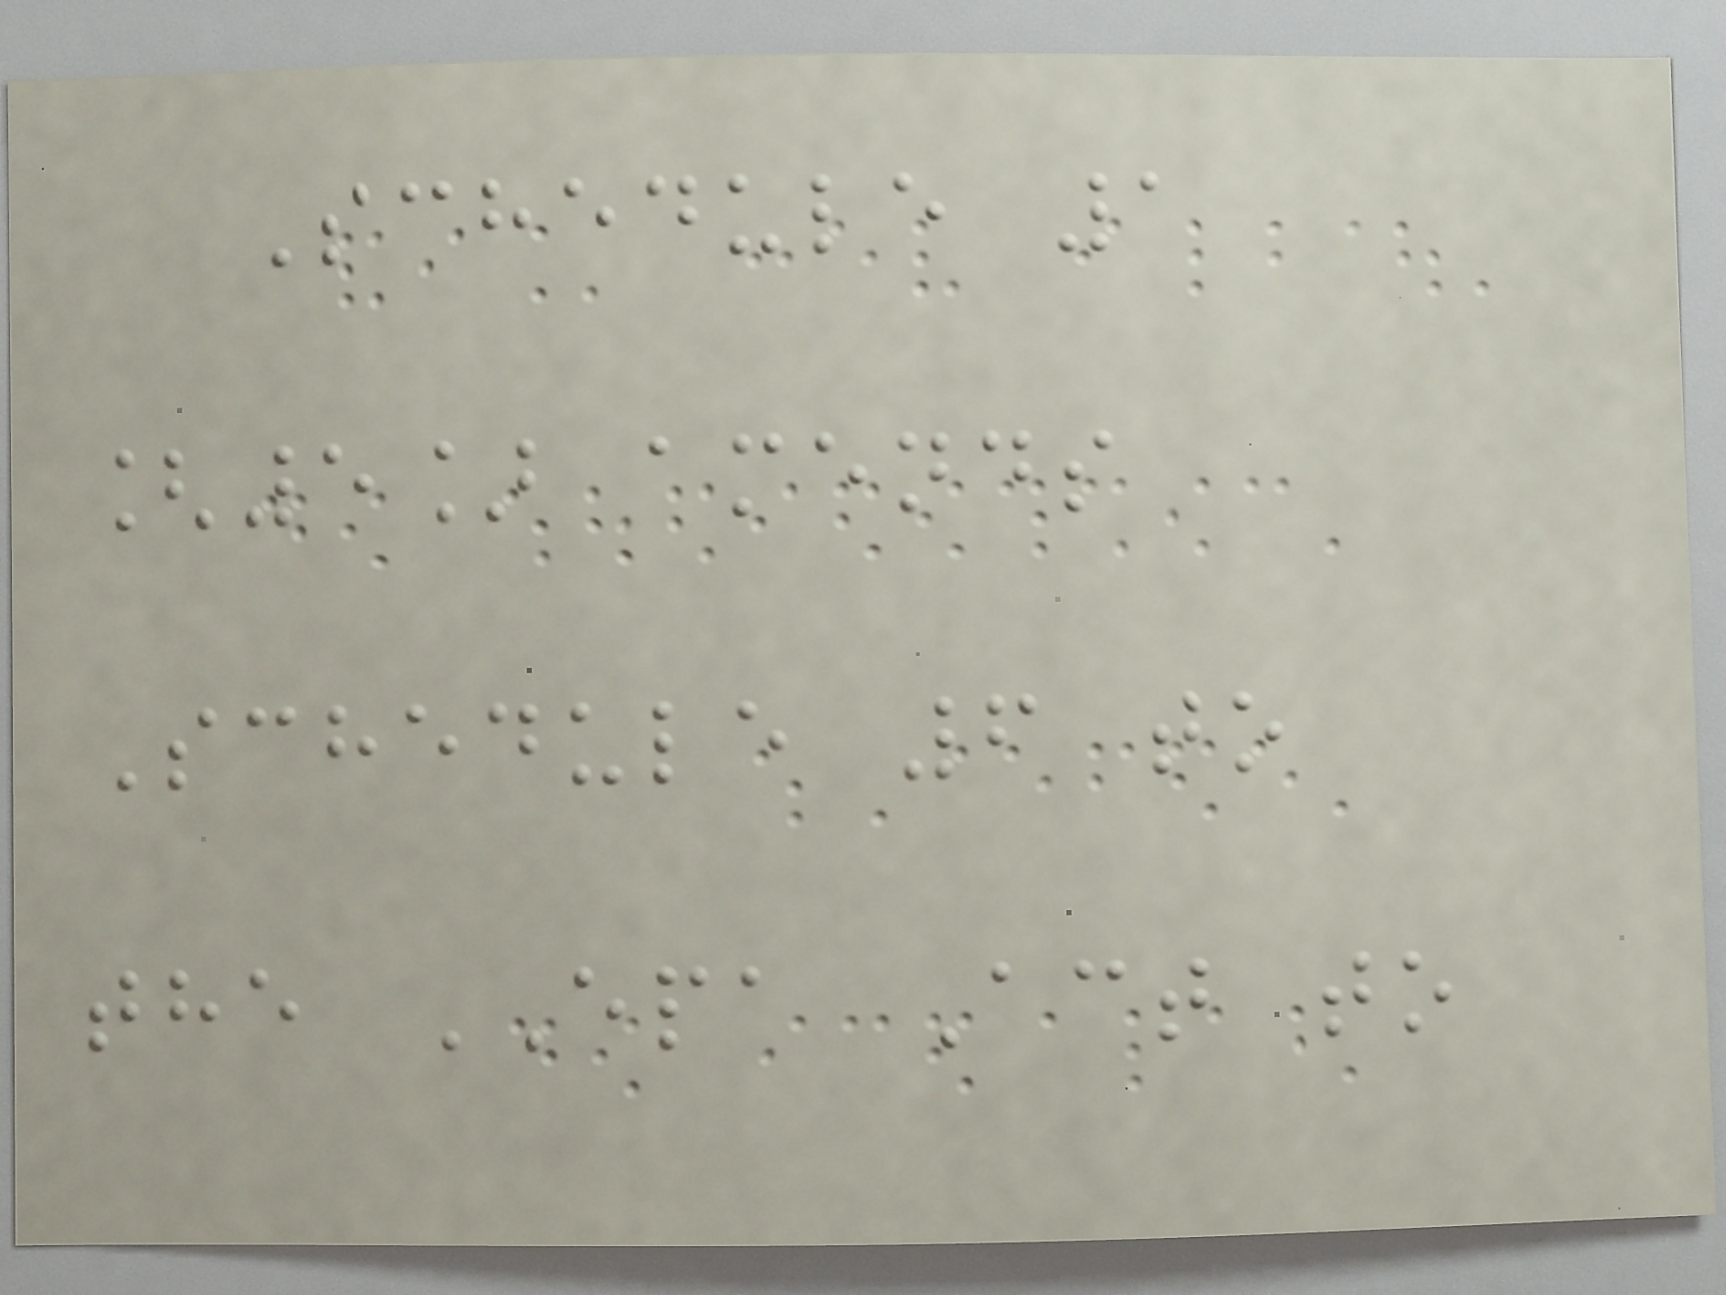Schedule 1
[5] amends
Schedule 6 to
the EPA Act to
